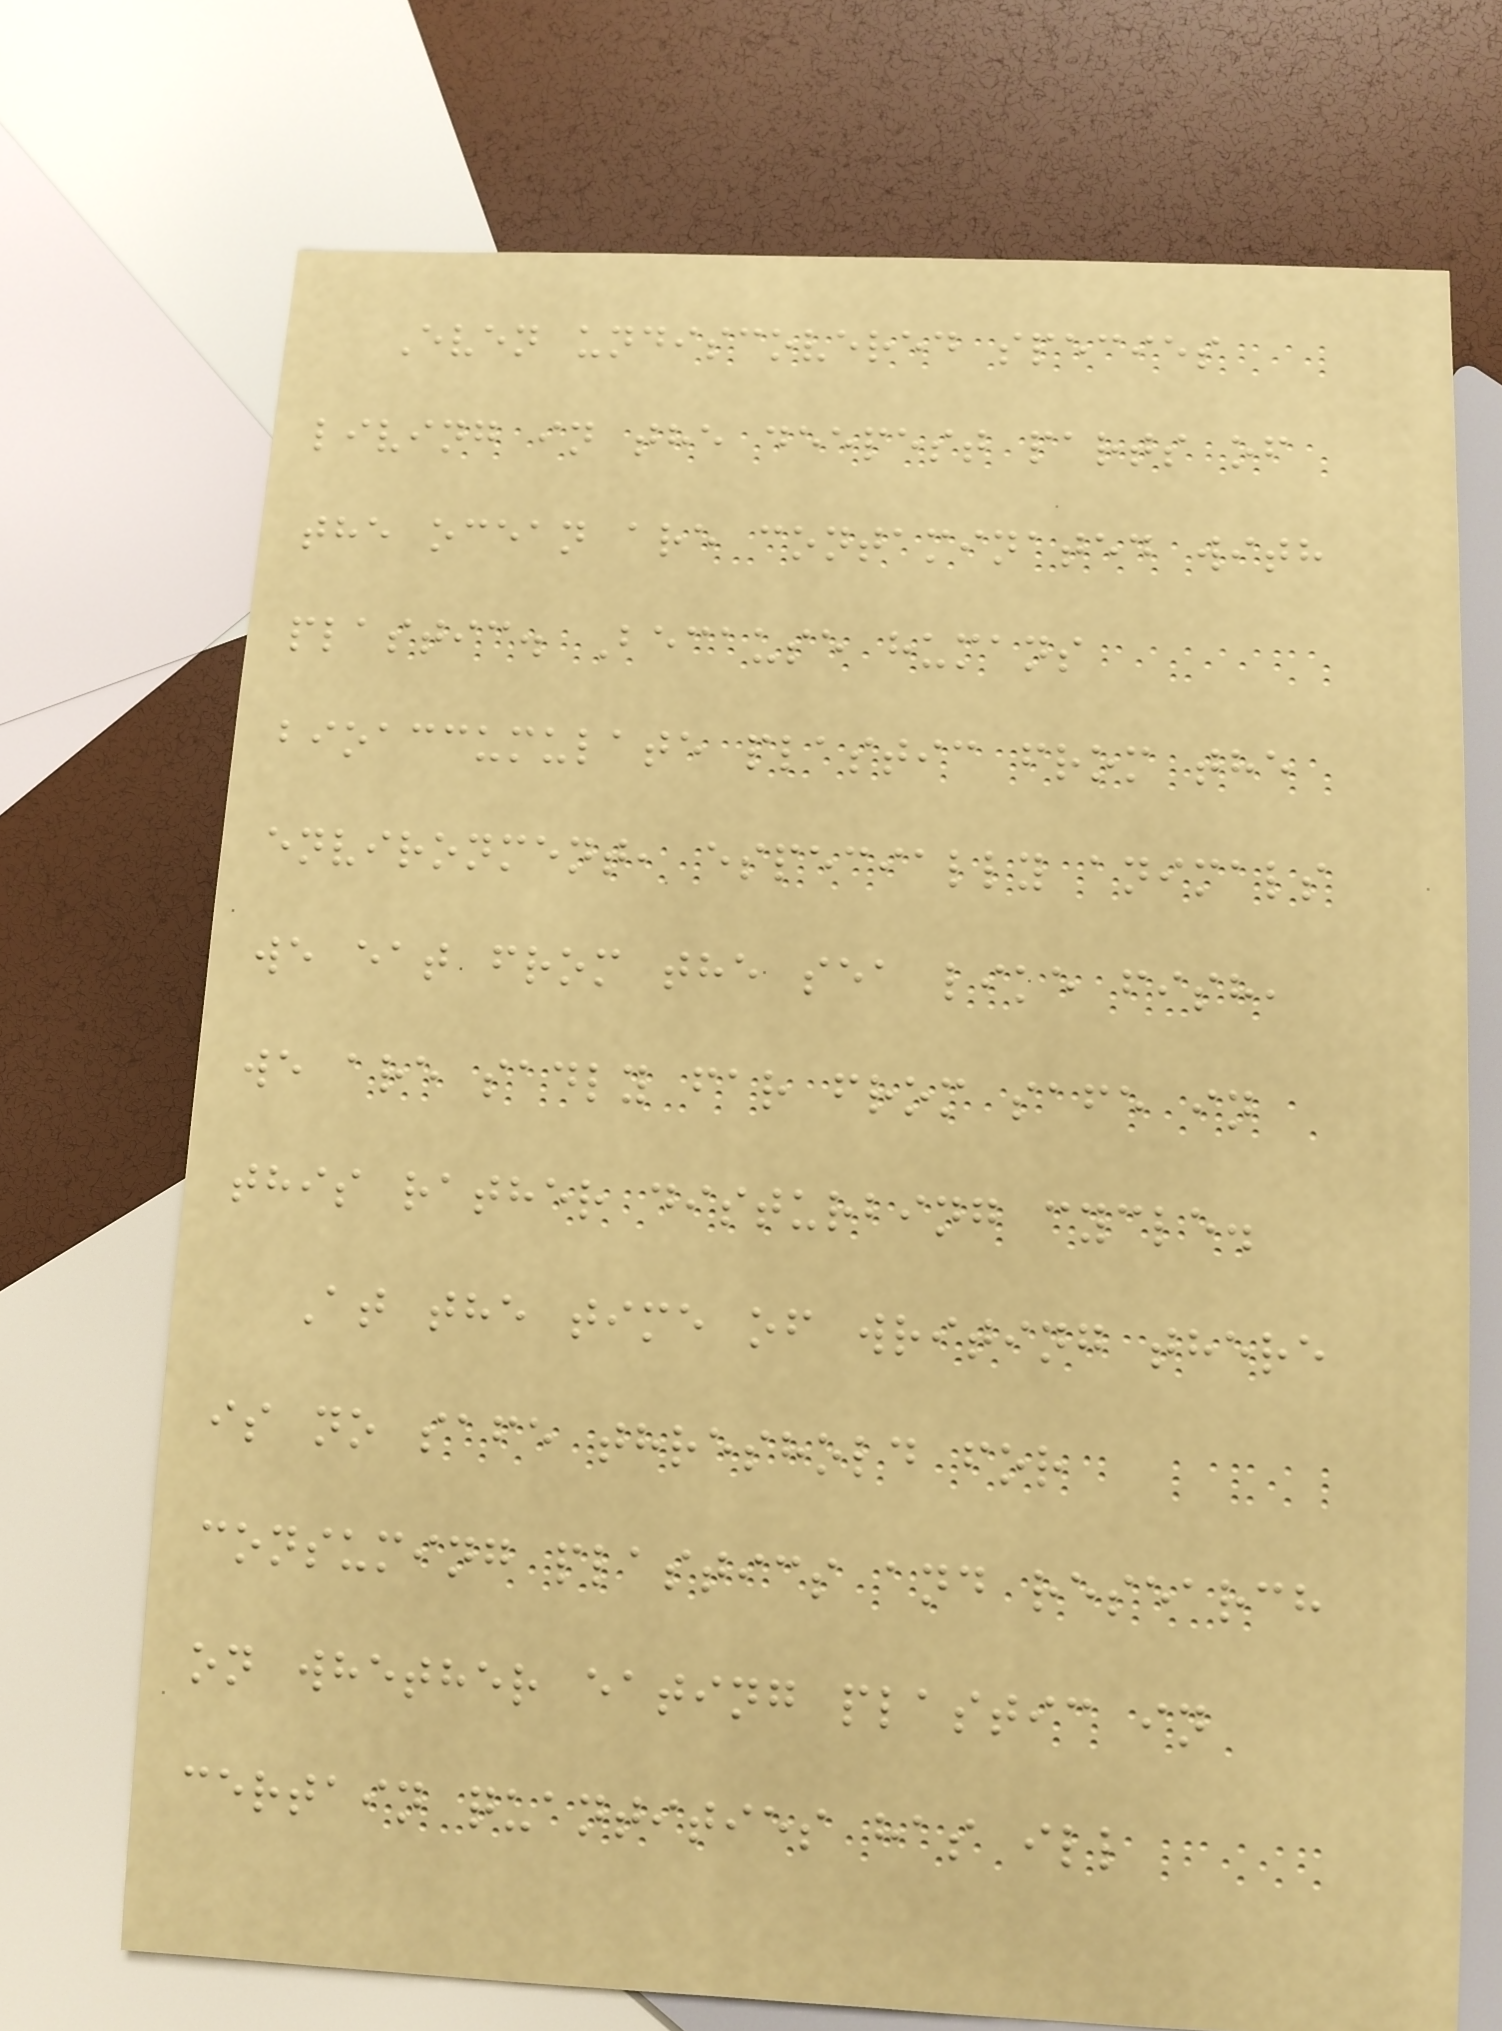Even undiscovered species
living in the deepest parts of
the ocean are contaminated with
plastic. Because humans
bioaccumulate plastic from the
environment, especially animals
we eat from the sea like fish,
we are sadly far from safe in
this rather disturbing cycle.
At the time of writing there
is no safe threshold for
consuming plastics and research
on whether eating plastic in
certain quantities has ill
